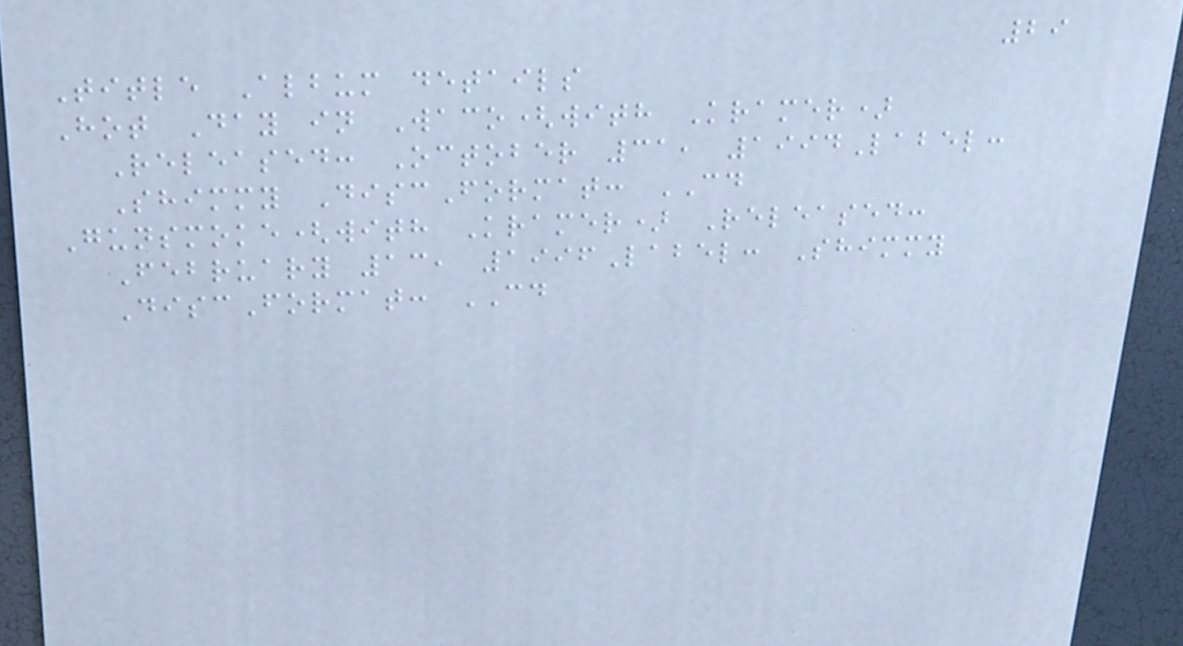29
Title Album details
Hot Day in Waco(with Kramer)
Released: October 31, 1994Label:
Shimmy DiscFormat: CD
Gunsmoke(with Kramer) Released:
February 13, 1996Label: Shimmy
DiscFormat: CD
